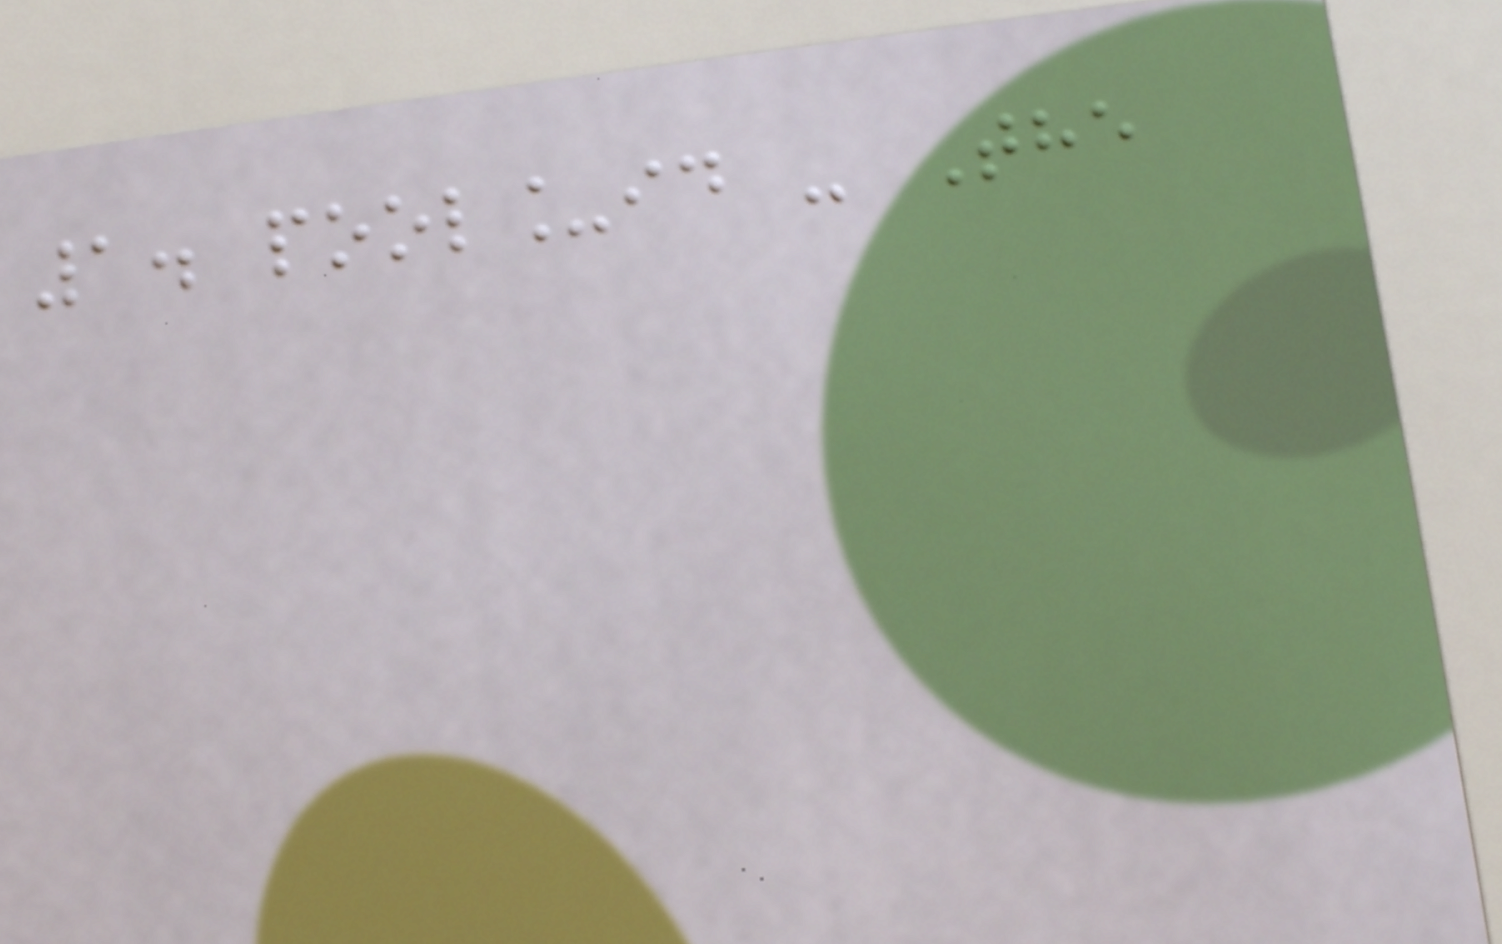1. pool_id - The
